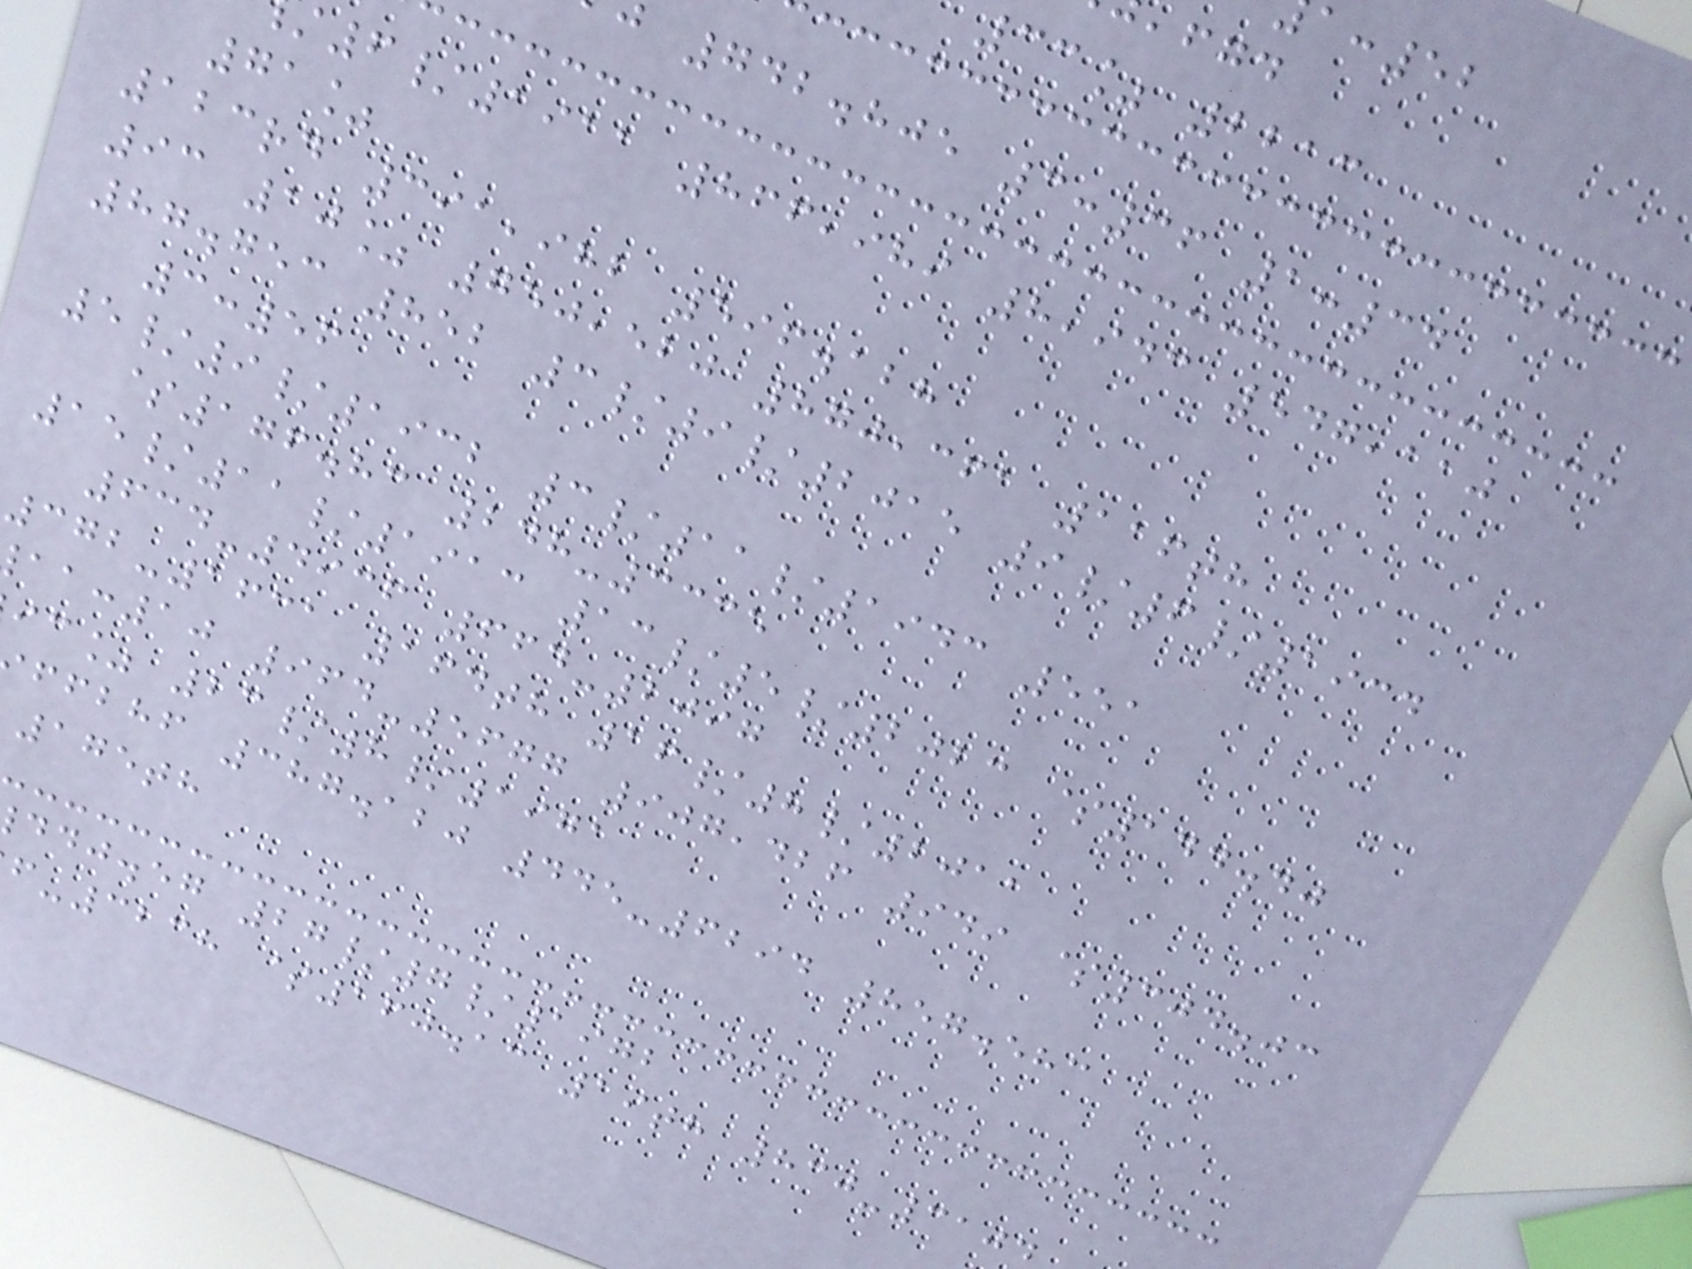33% 2213
742.805 3:36 1:34
6/1911 866,989 8,943 547,110
71%
123rd 391,982 596.128
93 10% 750,520 870,361 116th
87.753 852 3/9/2015 9/6/1934
3:56
5/9/1932 3/11/1943 551
$176.83 248-3335
15/11/1913 13/5/2023 $144.40
634-4936 664-2097
372-1631 164th 16/8/2011
:10 964-5677 907,426 949 $304.03
ic% 23/8/1971
ffbhf 387.120 445-6294 857.583
175th
ddj.eg 27/7/1972
-3238 $160.13 19th 830-310
